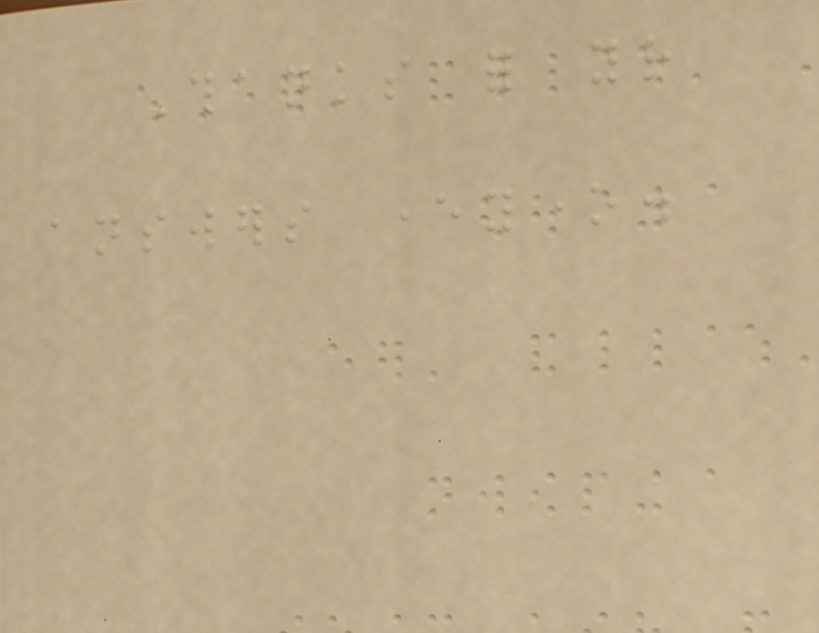Thanks for your
answers everyone.
